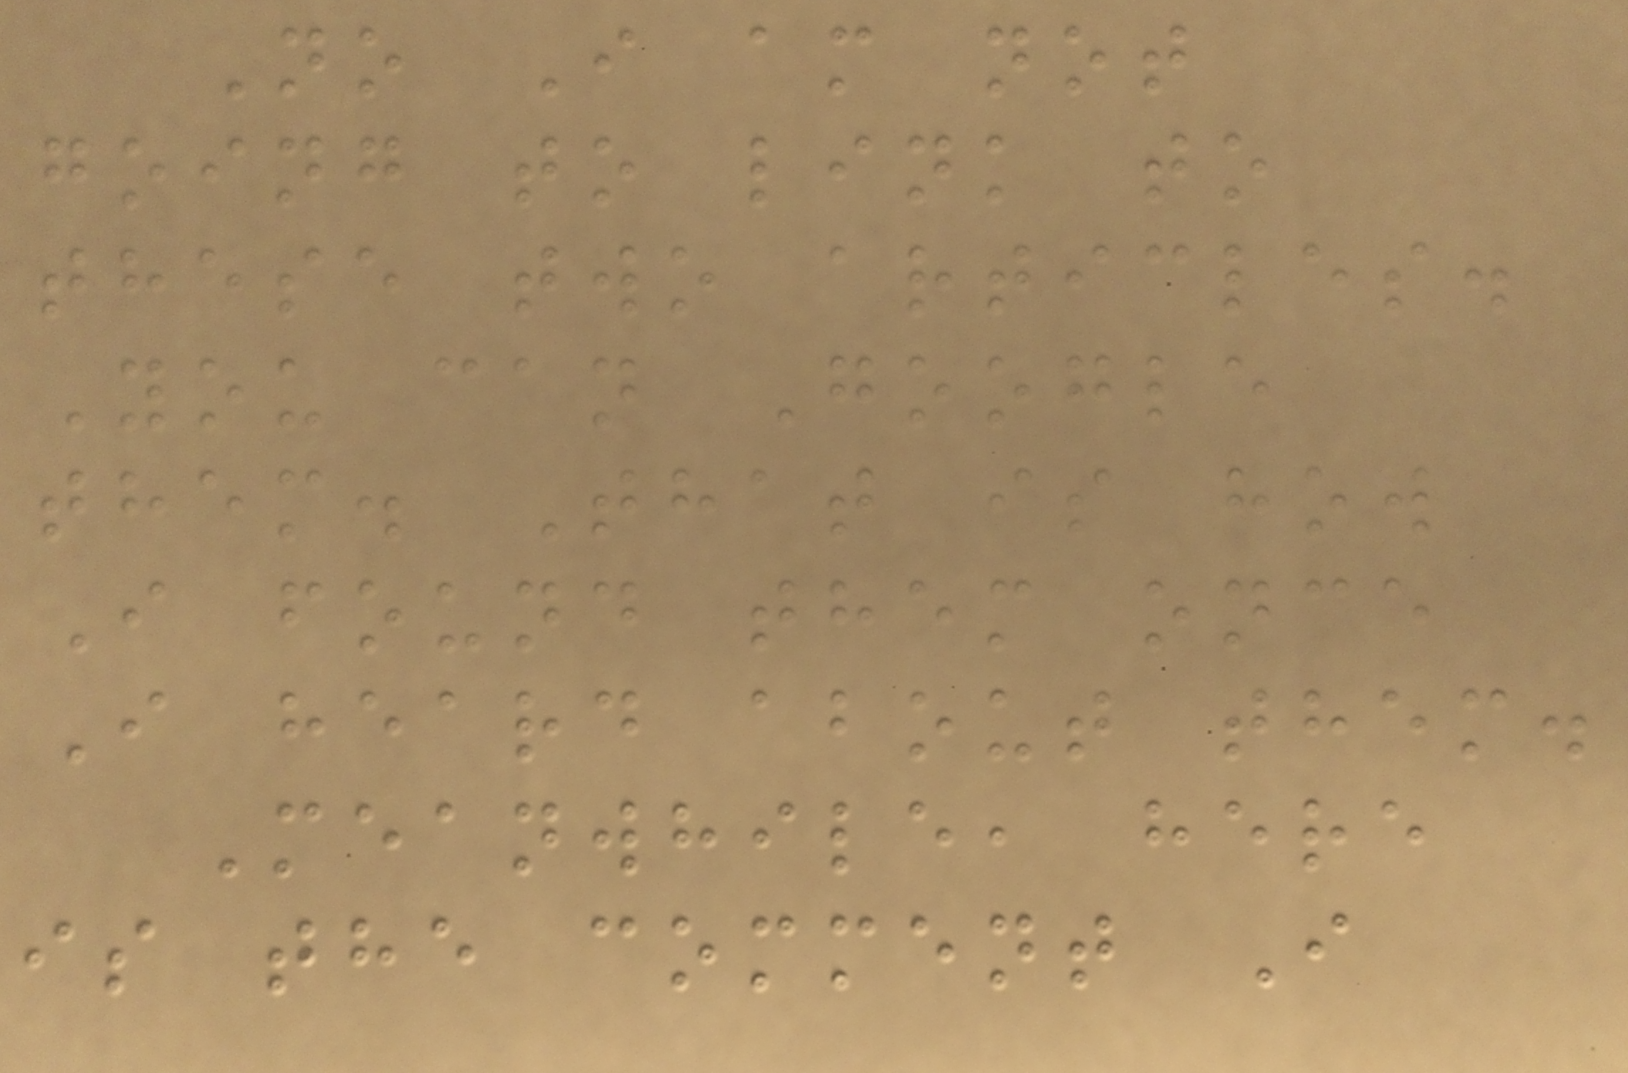No I am not
going to link to
these two articles.
You can Google
them. That is how
I found them once
I heard about them.
Meanwhile, here
is the comment I
